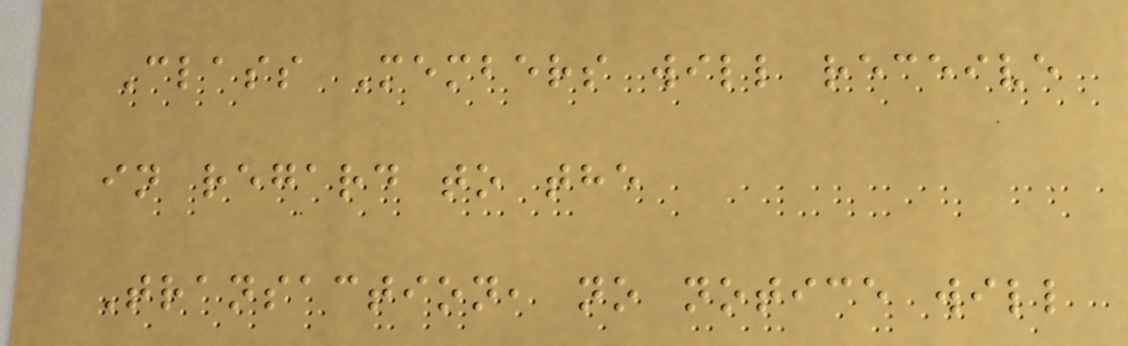Class Members will receive
in regard to the
Transaction, no notice will
